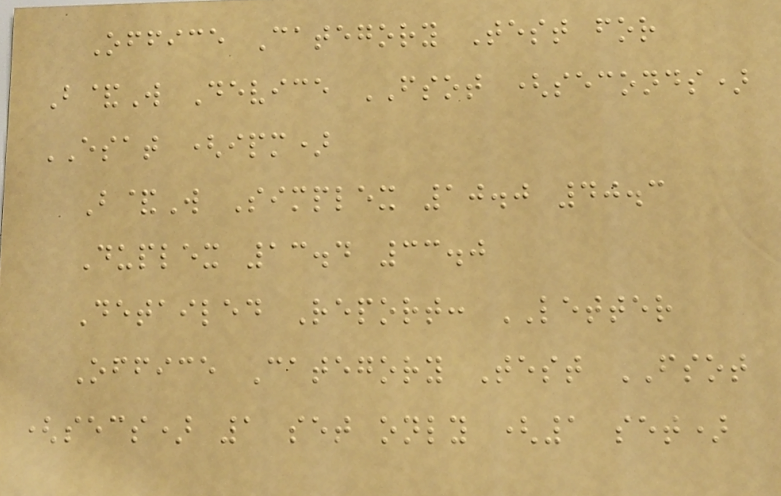Office Category Test for
B&W Device FSOT (seconds)
ESAT (ipm)
B&W Simplex 10.0 40.3
Duplex 13.4 33.0
Detailed Report: LETTER
Office Category Test FSOT
(secs) 1 set only (1 set)
